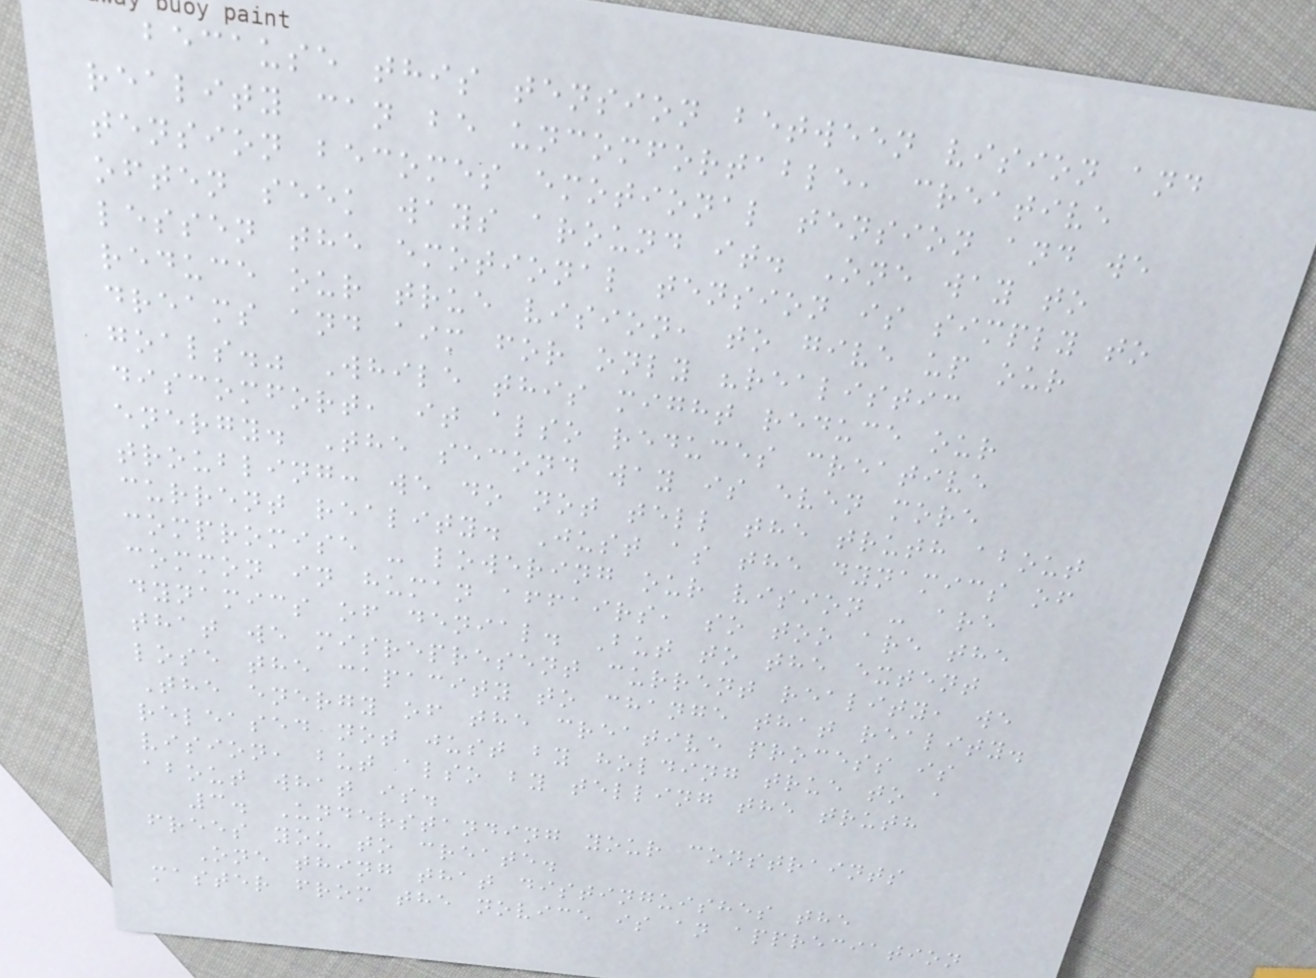because this tension between vision and
reality can be uncomfortable, creative
tension becomes emotional tension and we
often seek ways around it. One way to
lessen the emotional tension is simply to
reduce our true vision, to give up our
dreams and aim for only "realistic
goals." While this might reduce our
discomfort, it also reduces creative
energy. The second way is even more
troubling: we do not tell the truth about
current reality. Just as the dynamics of
compromise - lowering our vision - are
common in human affairs, so too are the
dynamics of denial. But to the extent
that we misrepresent current reality, we
lose the capacity to change that reality.
The energy of the creative process is
released not just by holding true to a
vision, but also by telling the truth
about what is.
3. Understanding your constraints
frees you to create.
One thing that distinguishes the
master from the novice is an appreciation
